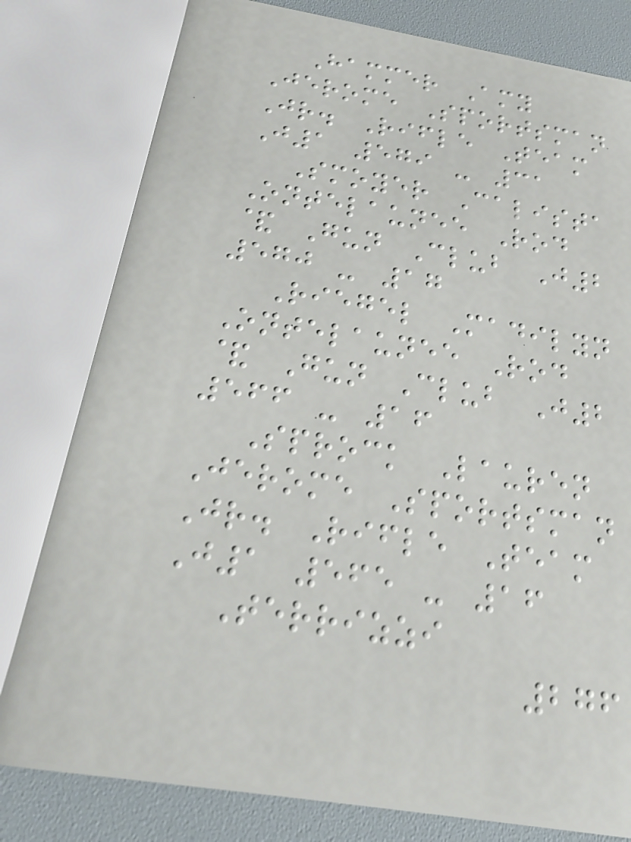Hammer Amy
Jerome Sportsman
Jr. Rifle Team
J1 579 - 31
Smoyer Calista
Ontelaunee Rod
& Gun Club J2
570 - 17
Riegel Madilyn
Ontelaunee Rod
& Gun Club J2
566 - 16
Sprock Lauren
Jerome Sportsman
Jr. Rifle Team
J1 565 - 16
Terrizzi
276
